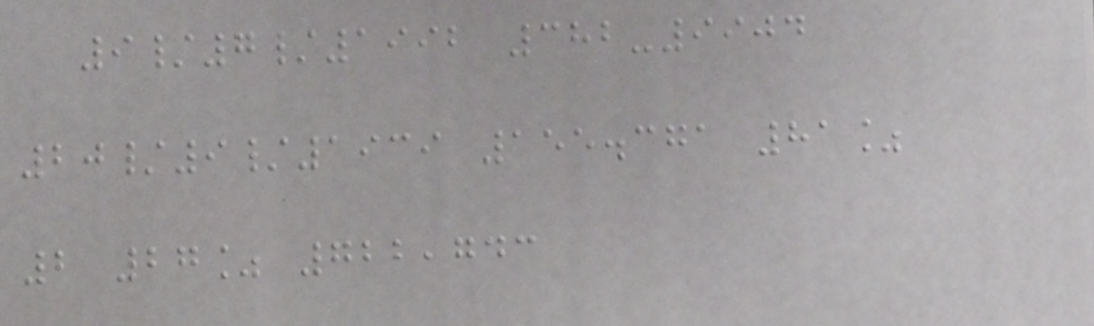9/7/1992 382-9904
20/9/1939 155.371 81%
2 27% 722,743
